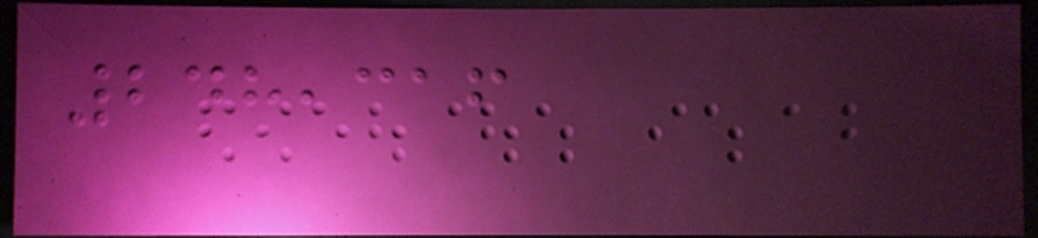248,316
